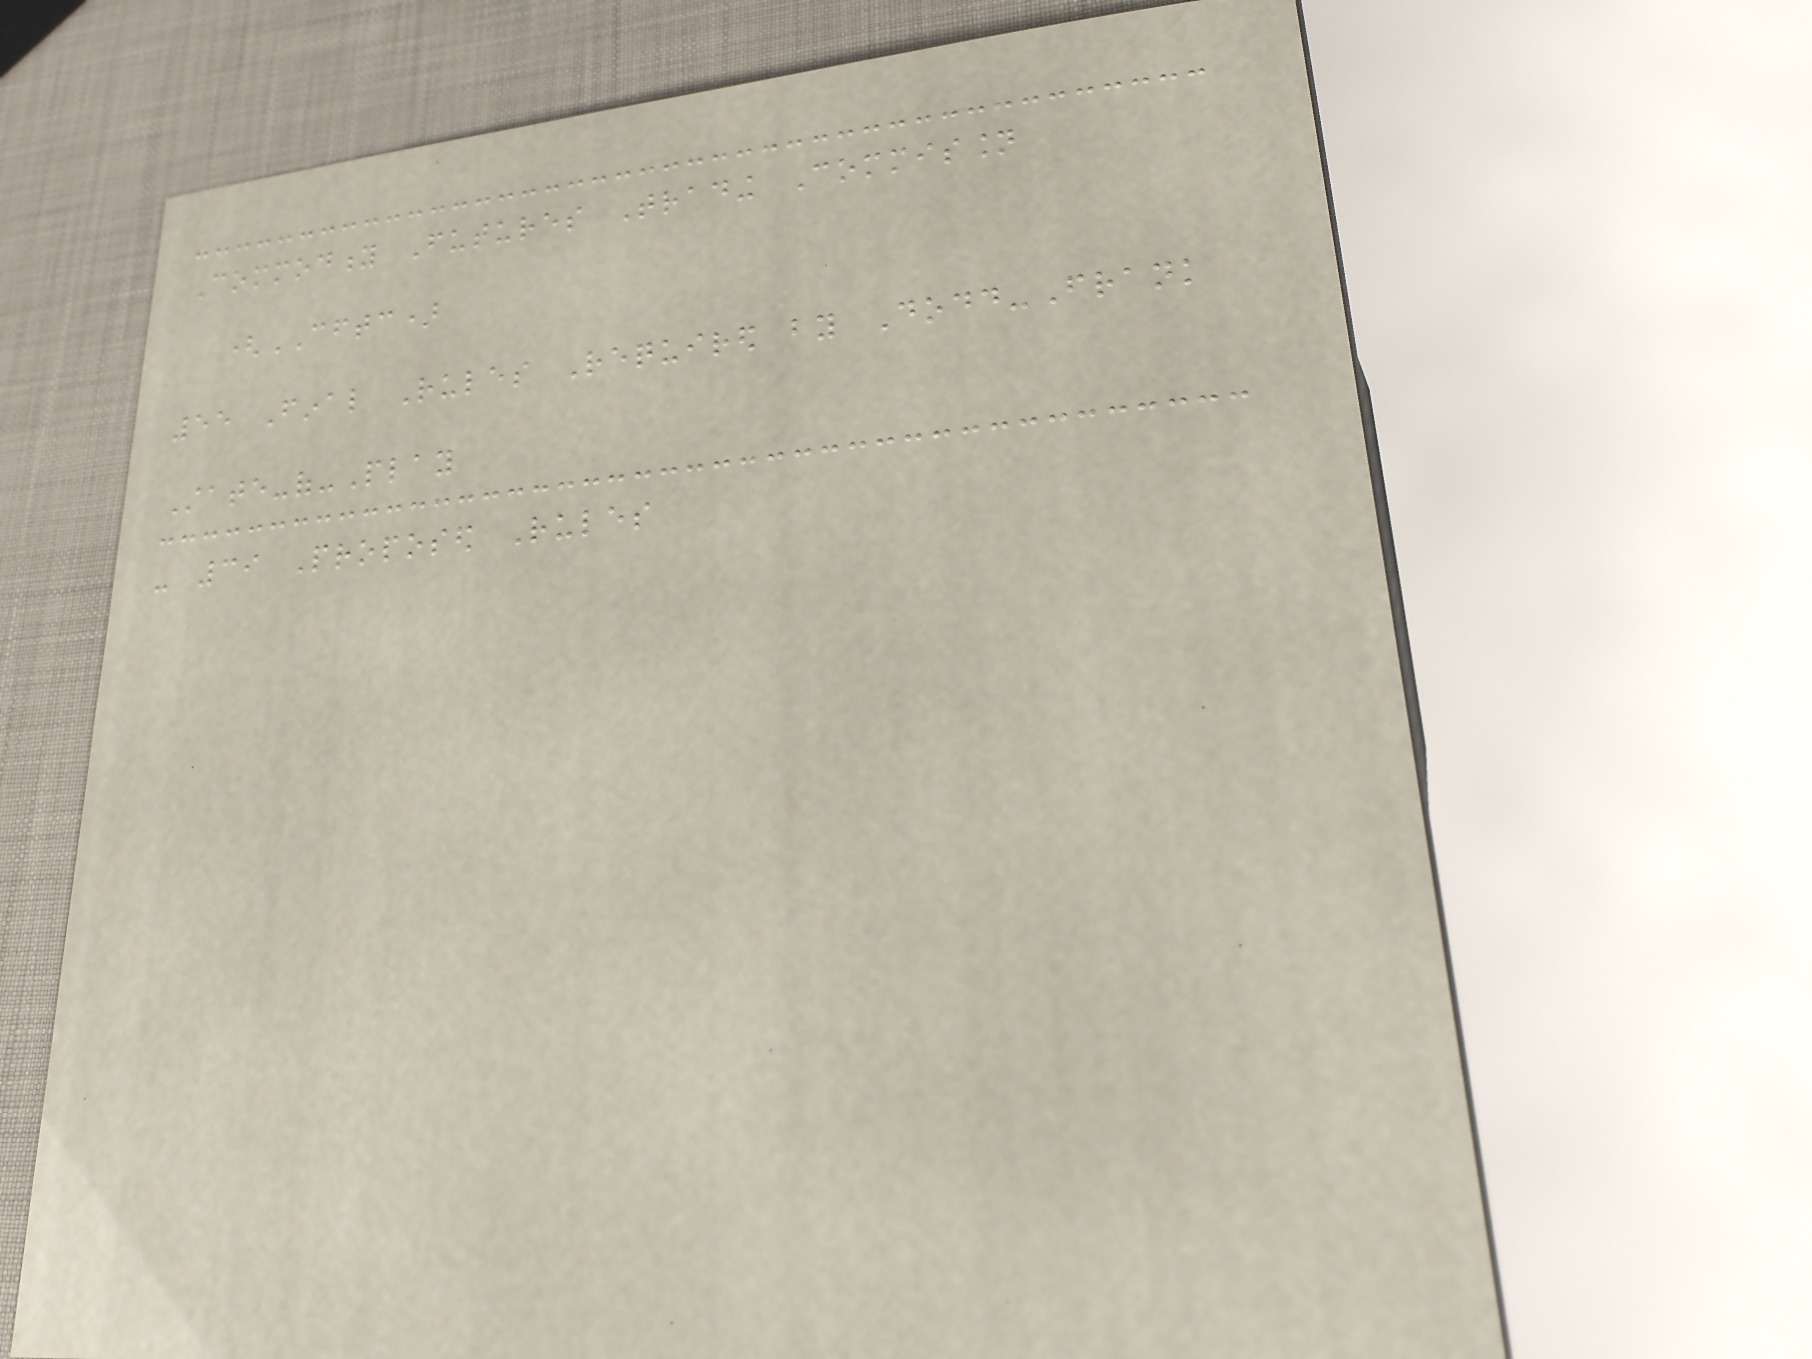Commodity Futures Trading Commission
(CFTC)
55 Final Rules Required by Dodd-Frank
State-of-Play
- 39 Proposed Rules
